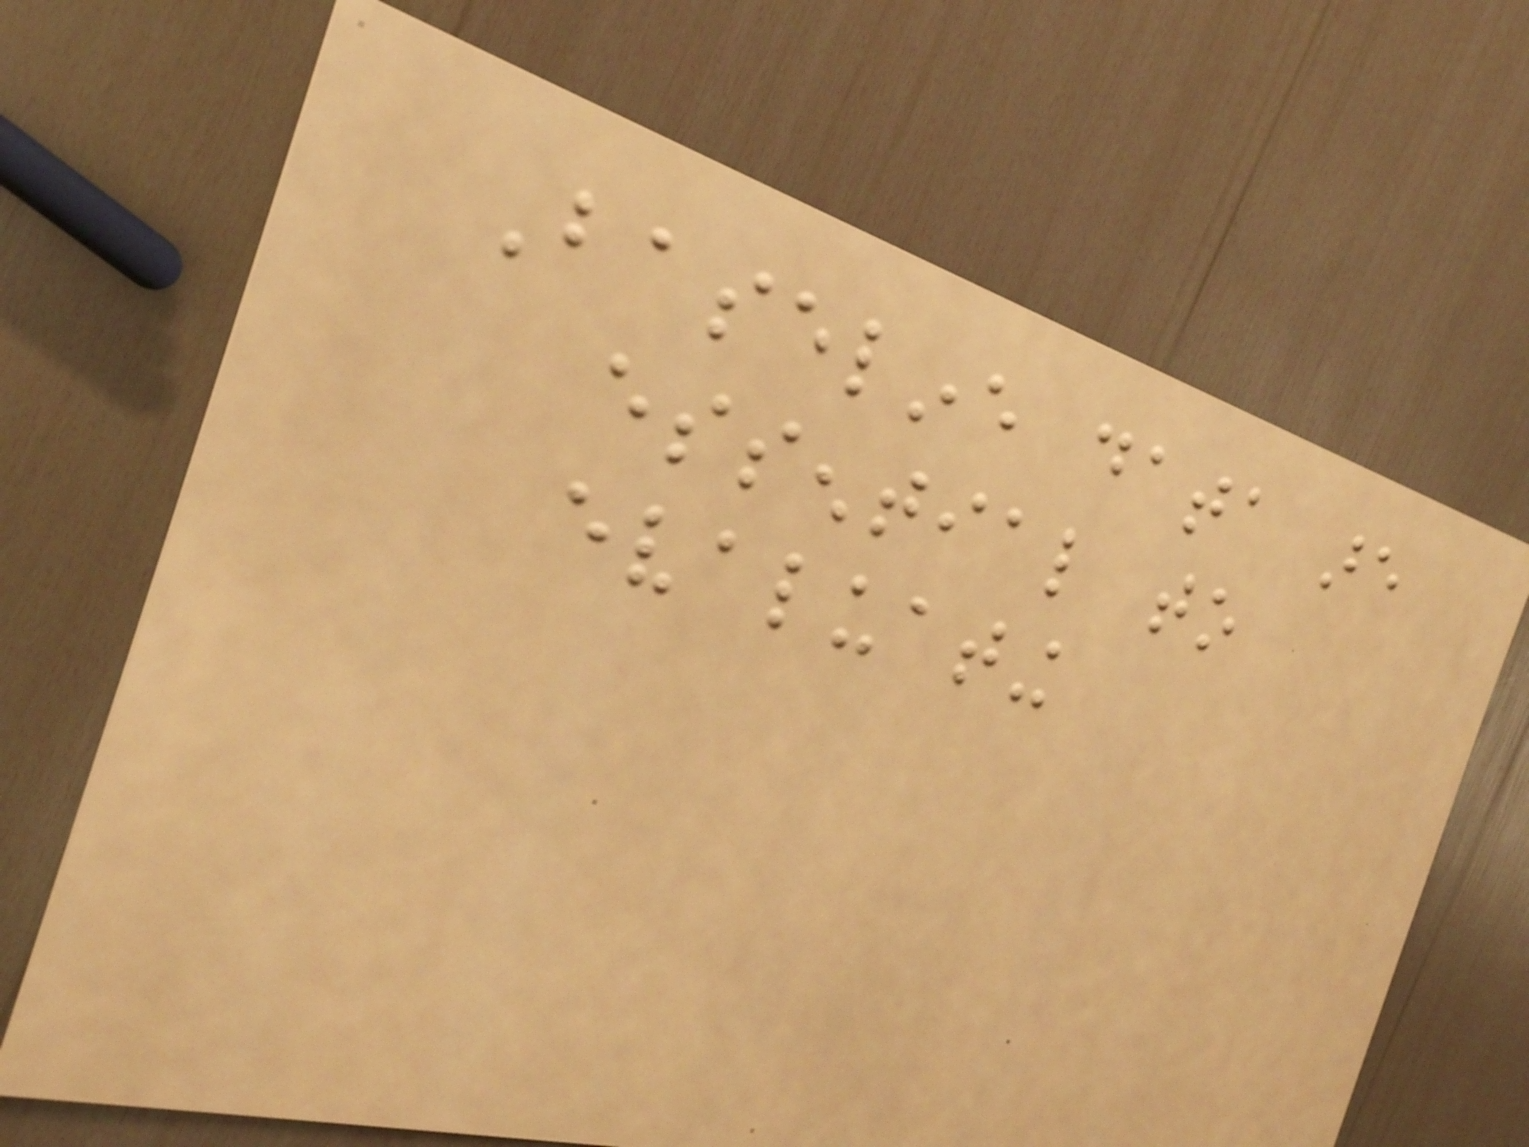Baseline data are
essential to
evaluating
